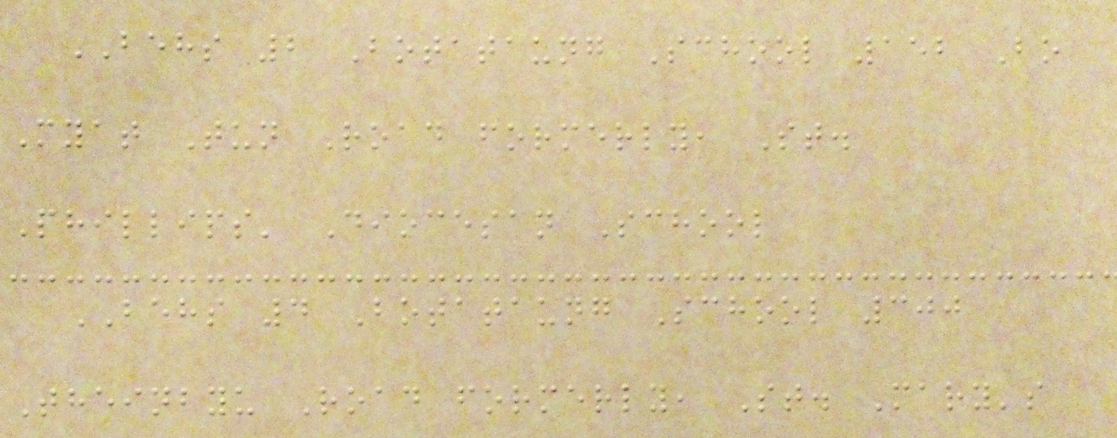BEHS 2 Botataung School 152 Bo
Myat Tun Road formerly, St.
Phillips' Diocesan School
BEHS 4 Botataung School 300
Theinbyu Road formerly, St. Mary's
